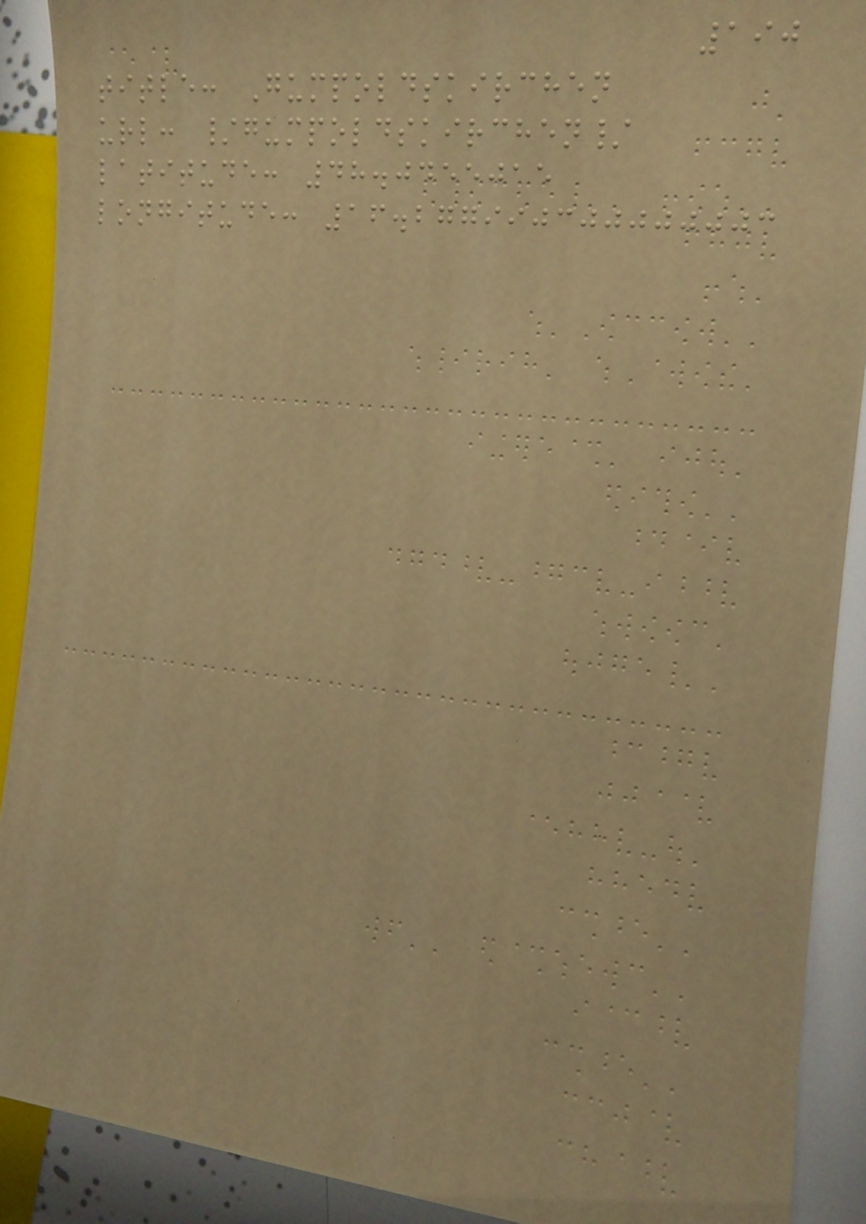190
title: Gumpoldskirchen
url: /gumpoldskirchen/
latitude: 48.0455015
longitude: 16.277990300000003
